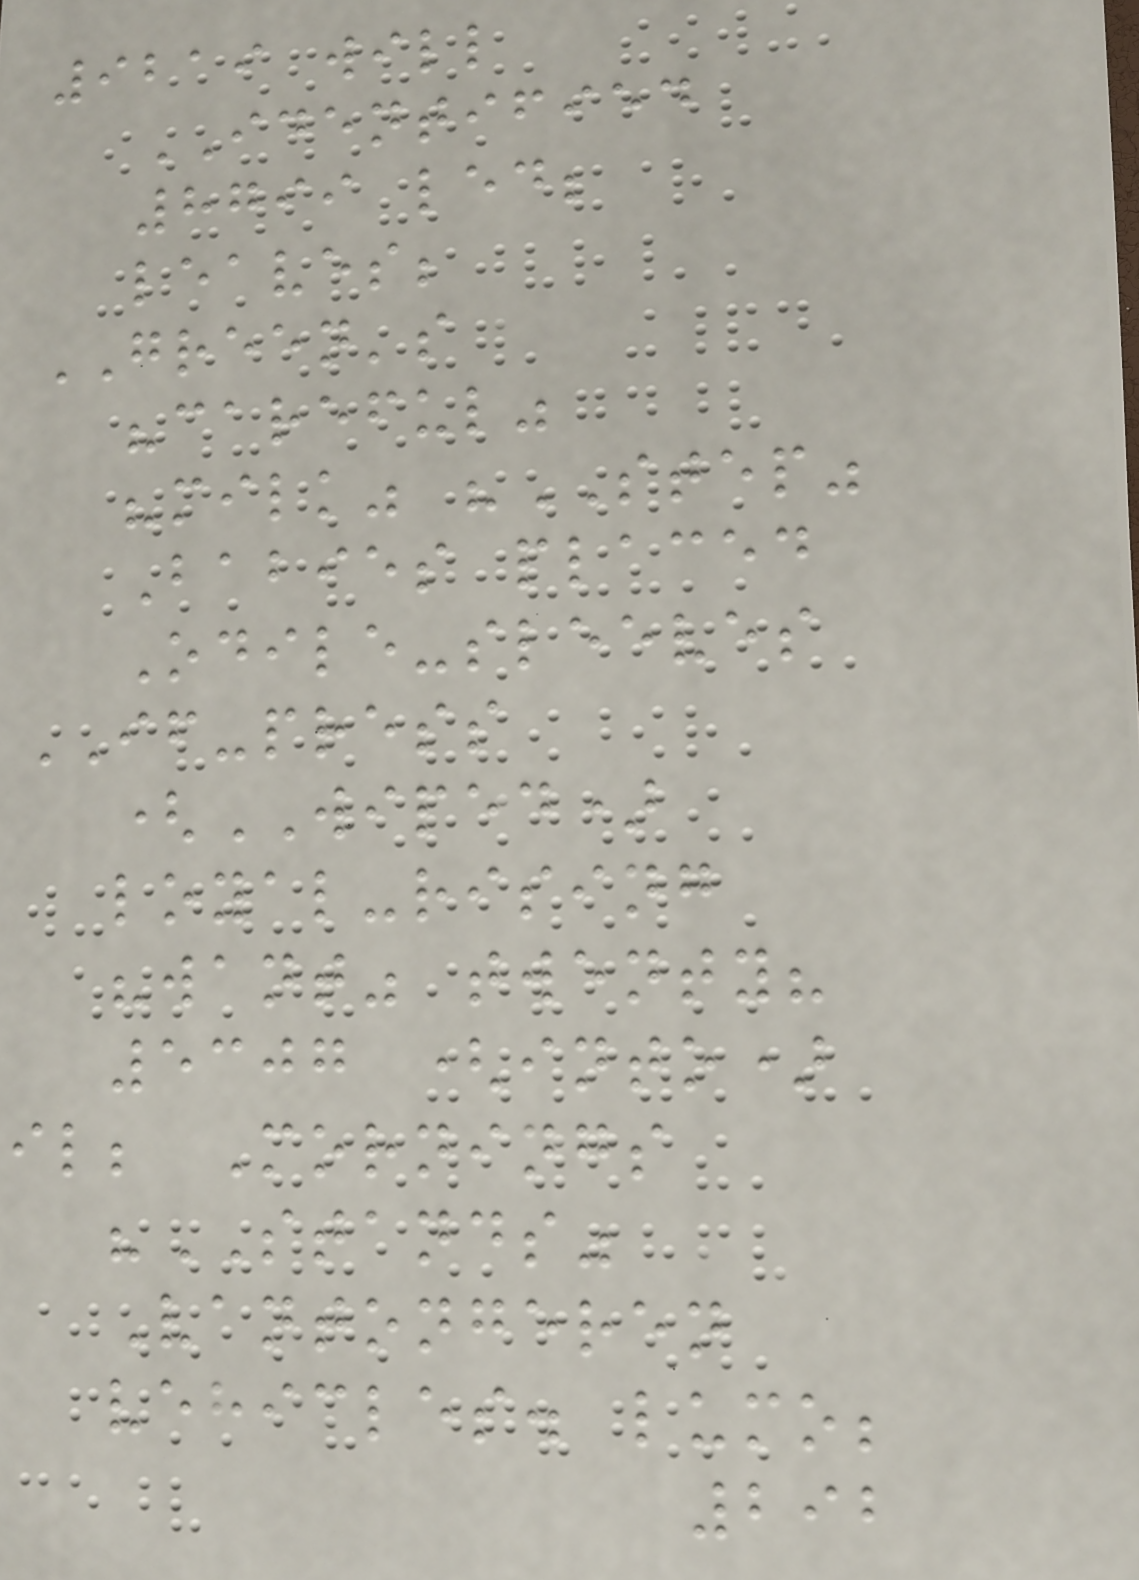9219 will
IDENTIFIED
8799 led;
leaves;
GREEN's
"careful"
"milk" "STEP"
Babies placed
Odile-sleeves
IF-press
(WIPED)
loyal-rising
"want" twenty?
5307 (into)
il; Mornings
"STANDS"
Vantongeren
vehicles. lumo;
292
